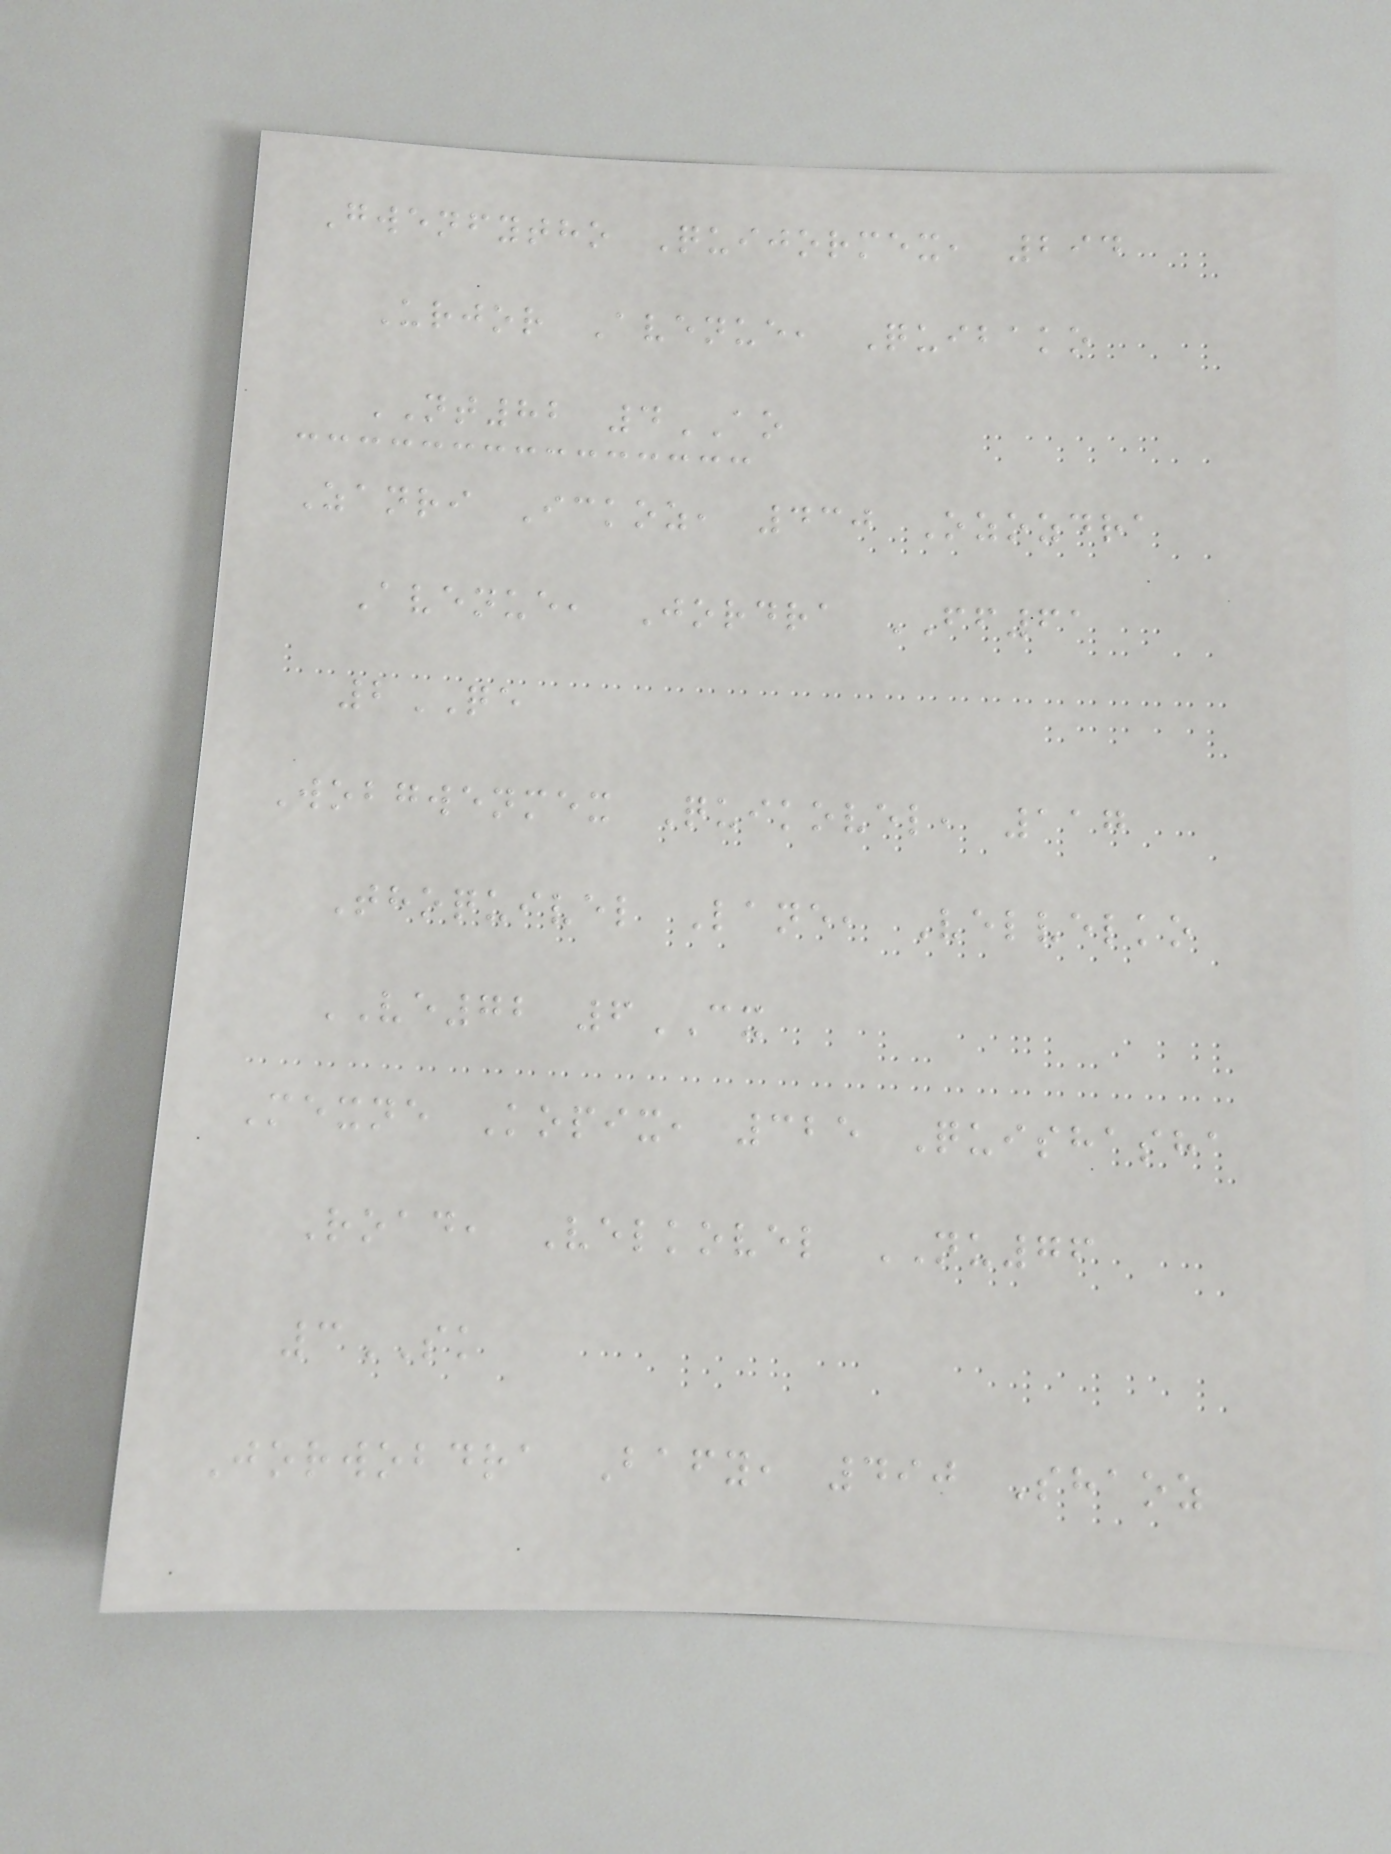Gwenfytho Quijormex, 294
Urjor Avenue, Quibako
NT82 4AO
Zanri Ickoz, 430 Ozozdra
Avenue, Jordra FF61
2QE
Wobgwenmex Quikovel, 117
Thoquivel Lane, Velvelko
VE72 6CX
Mexne Kopix, 325 Quishasha
Road, Velkovel NU76
3SK
Jorwobdra Bafy, 490 Shaoz
